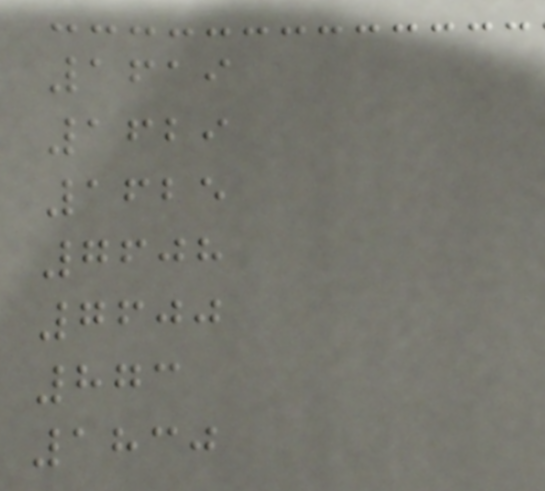1619
1629
1625
7608
7600
873
1830
